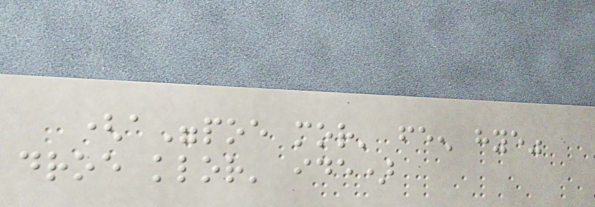(a"poe mor' feen hye"
droe klor' ide)
